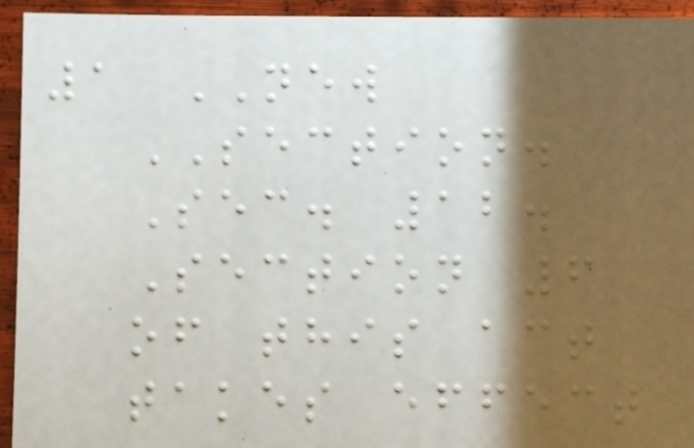1 NEW
SECTION.
Sec. 12.
Section 6
of this act
takes effect
